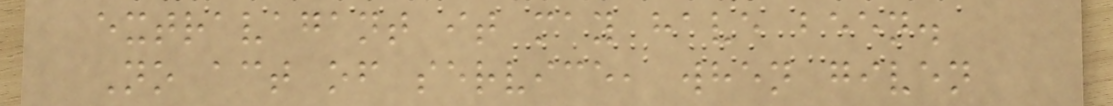extravagant it may have been.
No act of service, when given
